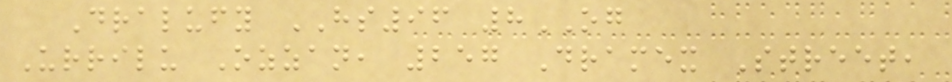Dralufy HS96 8OG
Urrilu Ozzan, 257 Dramex Street,
